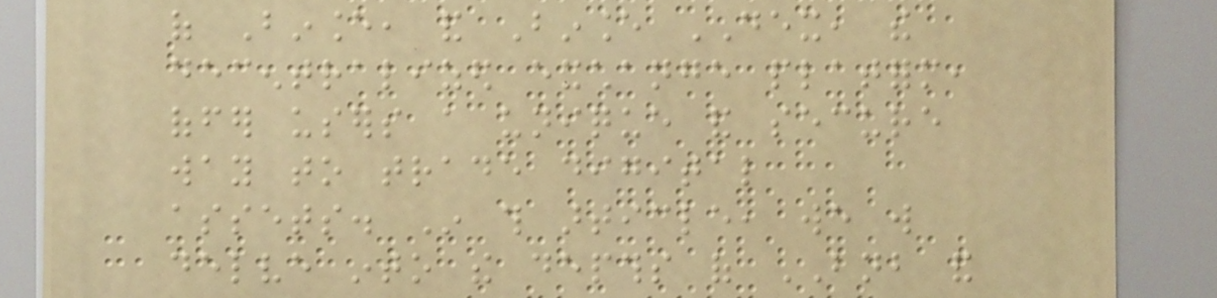of Binance, and Binance DEX, the
decentralized exchange platform,
offer users a unique and secure
way to trade digital
assets. In this article, we will
delve into the depths of BNB and
